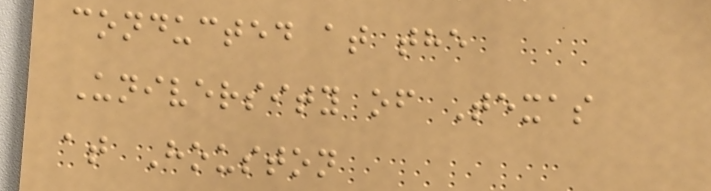conducted at the
University of Texas
at Houston
